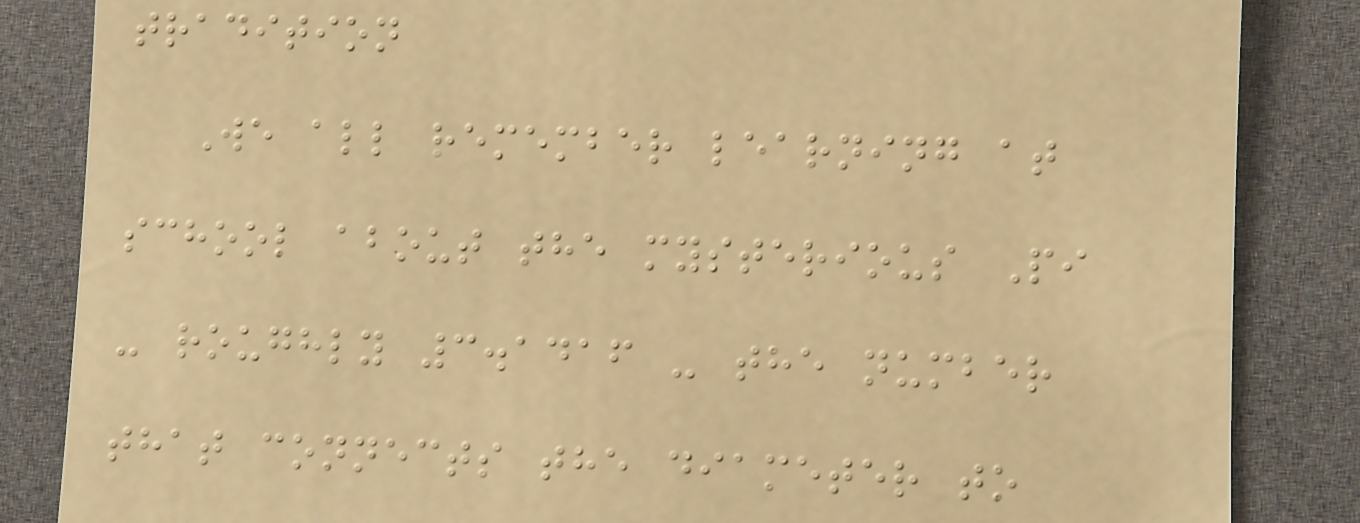tradition
We all remember learning at
school about the mysterious Pi
- roughly 3.1416 - the number
that connects the diameter to
